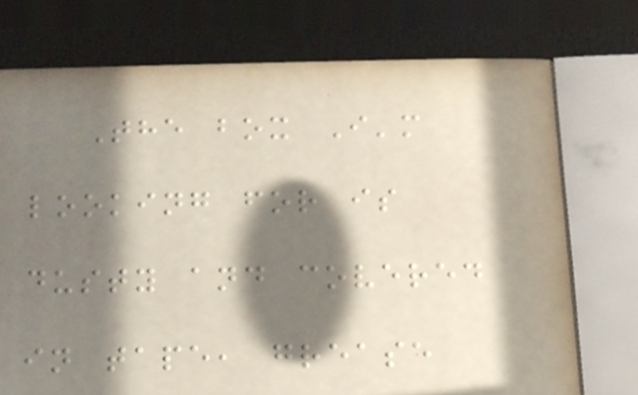The box I'm
looking for is
dusty and covered
in tape, grease
